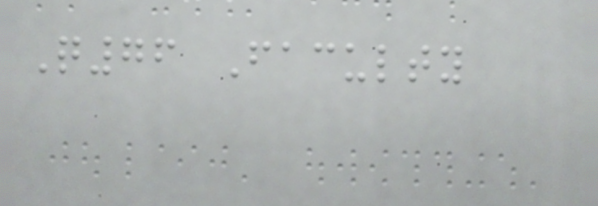Q76 Faculty
